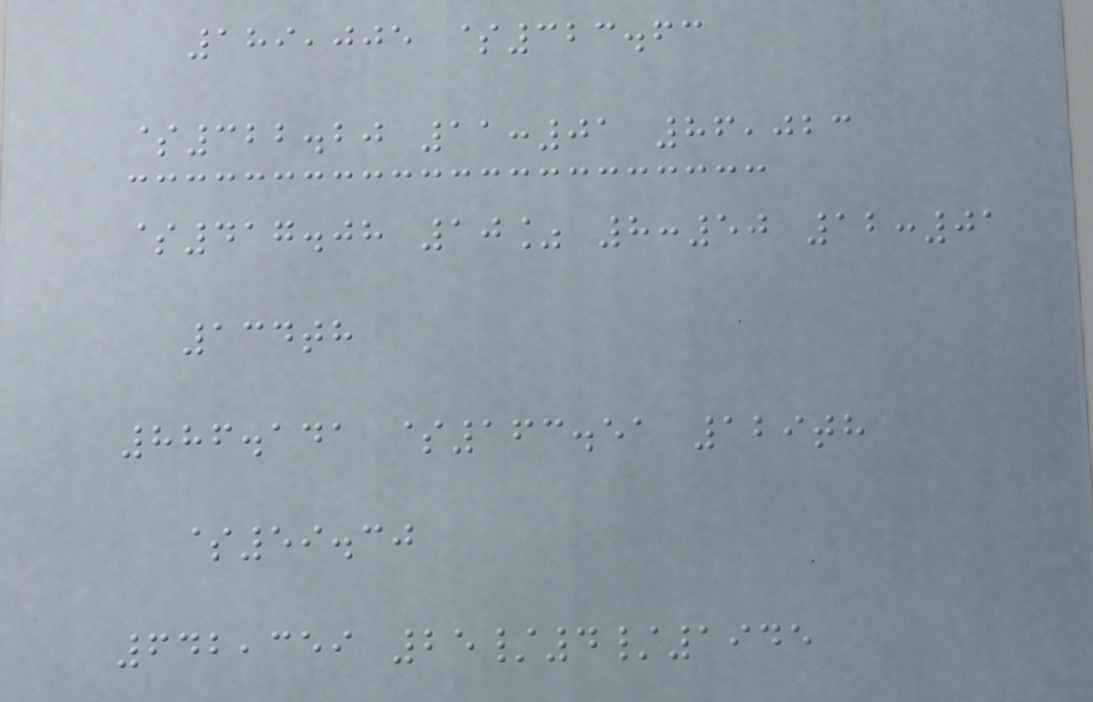189,005 $323.63
$322.20 11:01 86,023
$417.08 10% 8:50 12:01
134th
886.141 $163.51 129th
$59.30
642,359 25/4/1945
